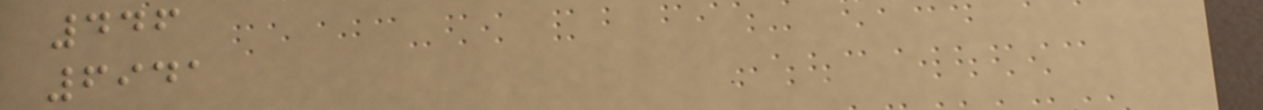446
6941
